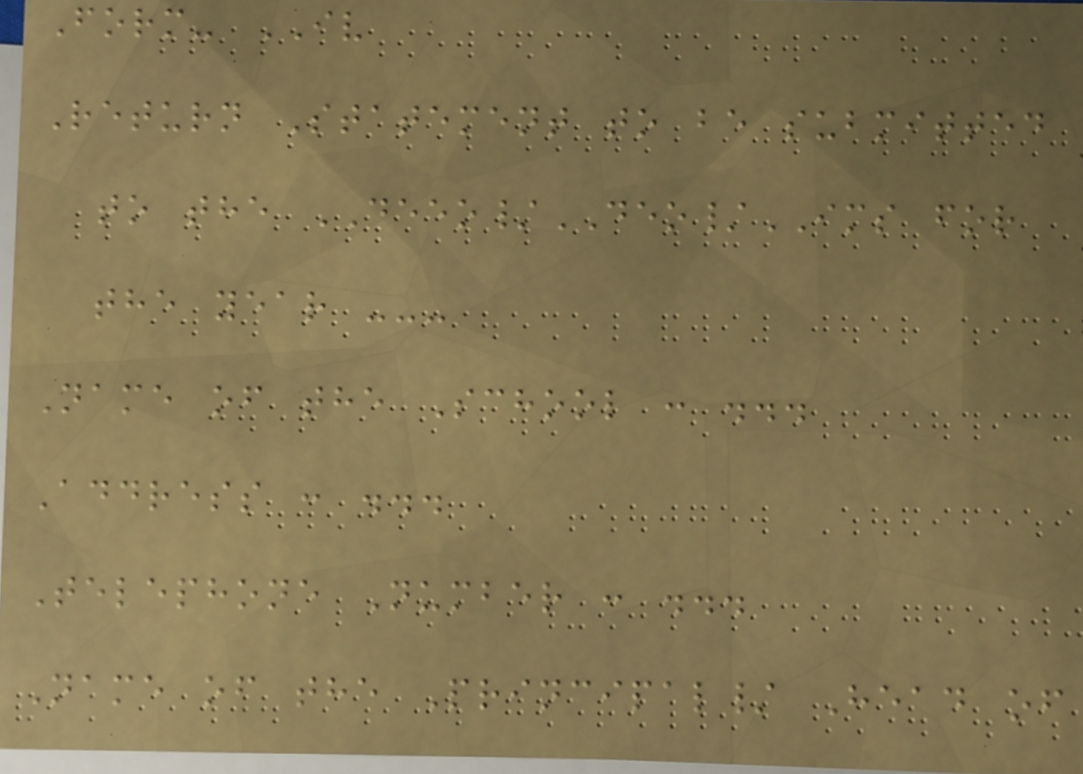Form- IV
Return Statement to be submitted
to the DEEO/DEO/IMS for
the year ---
Name of the School : ...
Address : ...
Telephone Number : ...
Name of the Principal/ Head of
